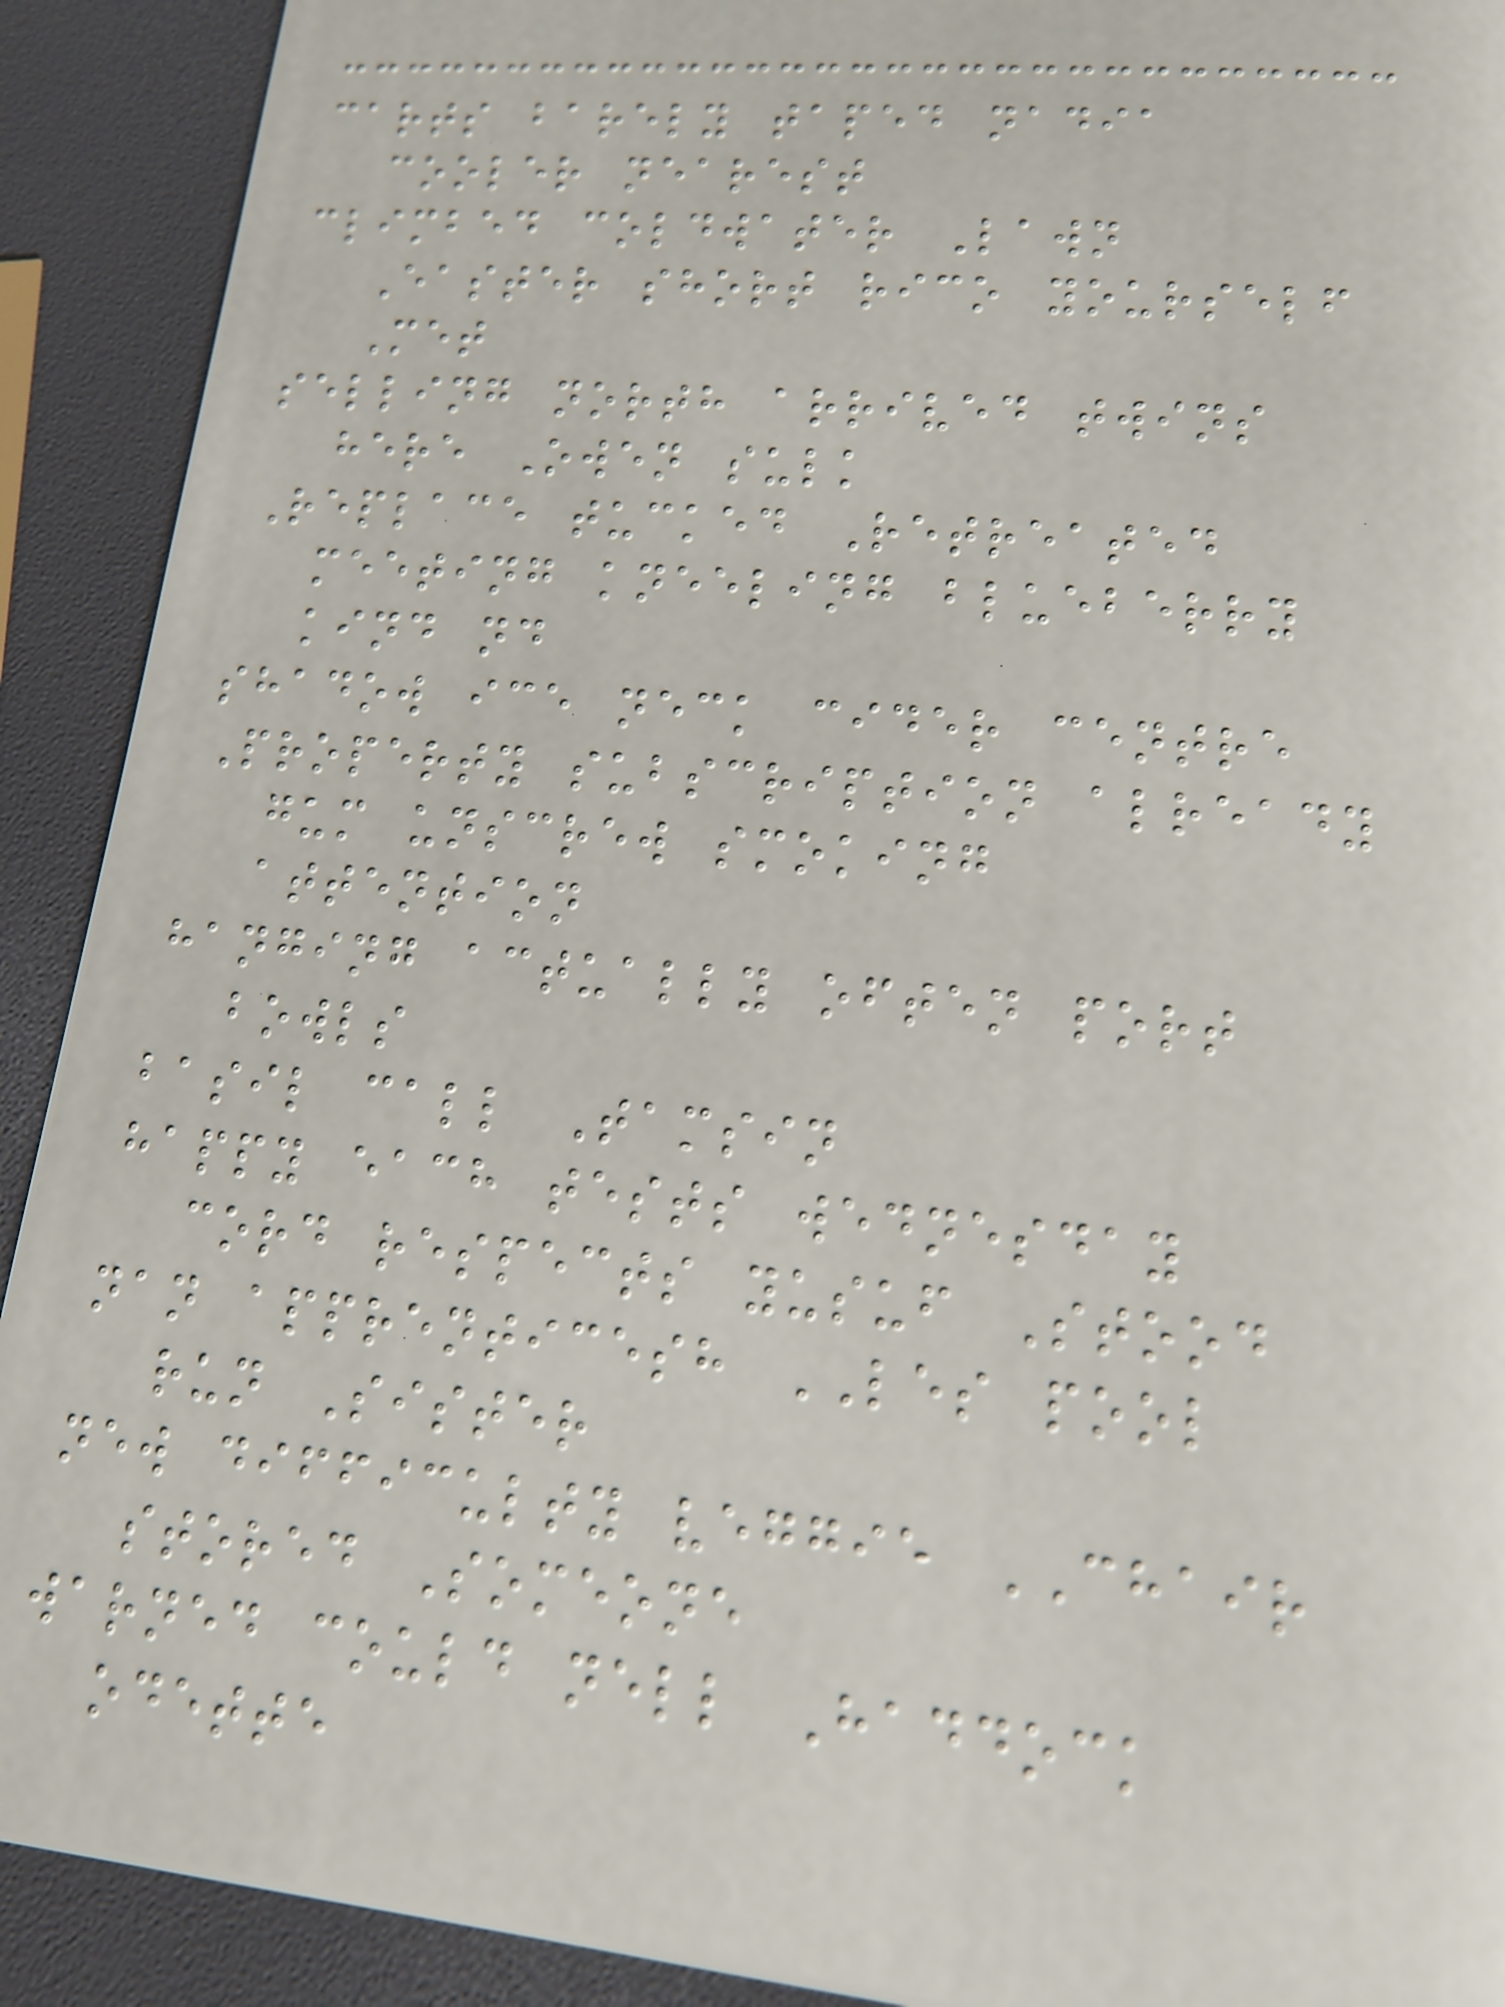carts barely taped nadia
cooler nearest
climbed coldwater Lawn
Easter short rico yourself
Met
selling north arrived twins
here Owen sulk
Replace tucked Retreated
meeting kneeling blueberry
kind nd
shadow ice neck cider centre
Property subscription already
gum unscrew smoking
attention
hanging actually often port
bowls
basil call Tamsin
happy each tests wednesday
cord respects yusuf Stood
nan apprenticesh LES pool
run Sister
new difficulty veggie CHAIR
stored Someone
warned could nell Haddock
odette
